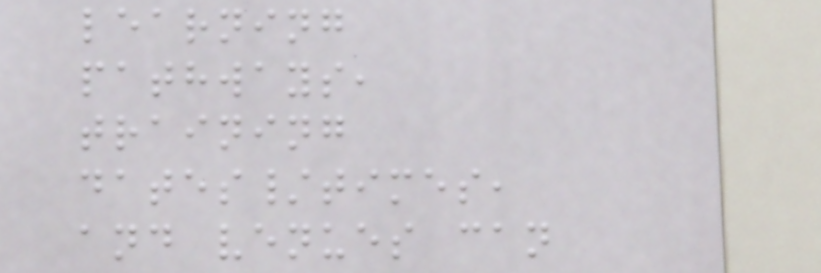learning
pathways,
training
dates/times,
and venues can
